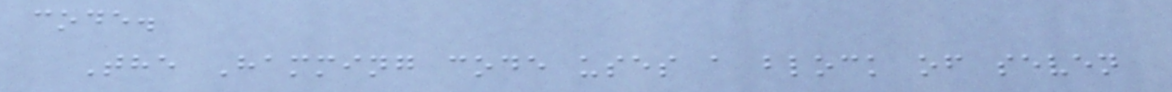code.
The Hamming code uses a block of seven
